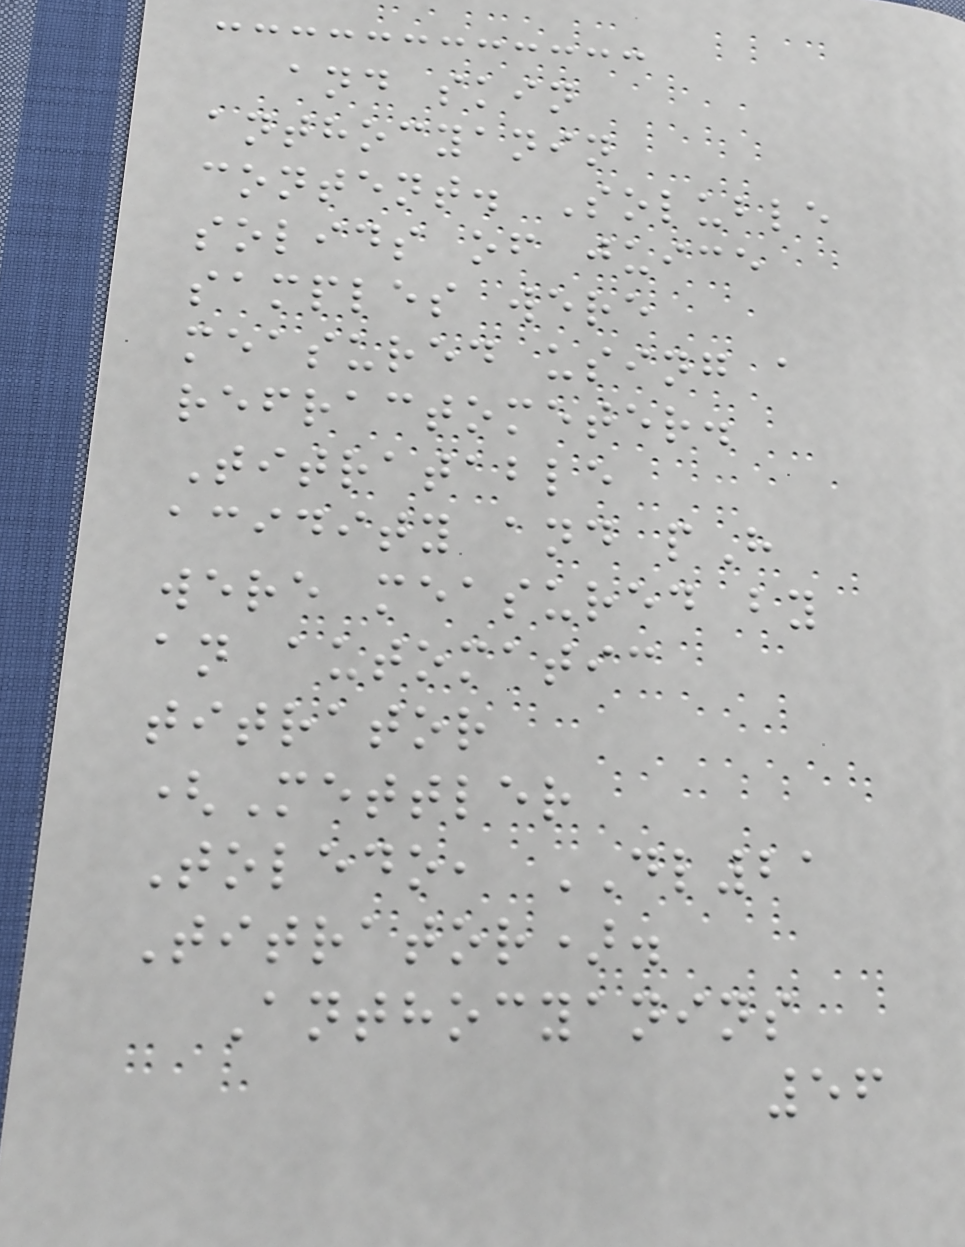and skin
anthocyanin
content. Soluble
solids of juice
samples were
measured using a
refractometer.
Titratable
acidity and pH
were measured by
an automatic
titrator
(Mettler
Toledo, DL21
Titrator).
Anthocyanins
56
